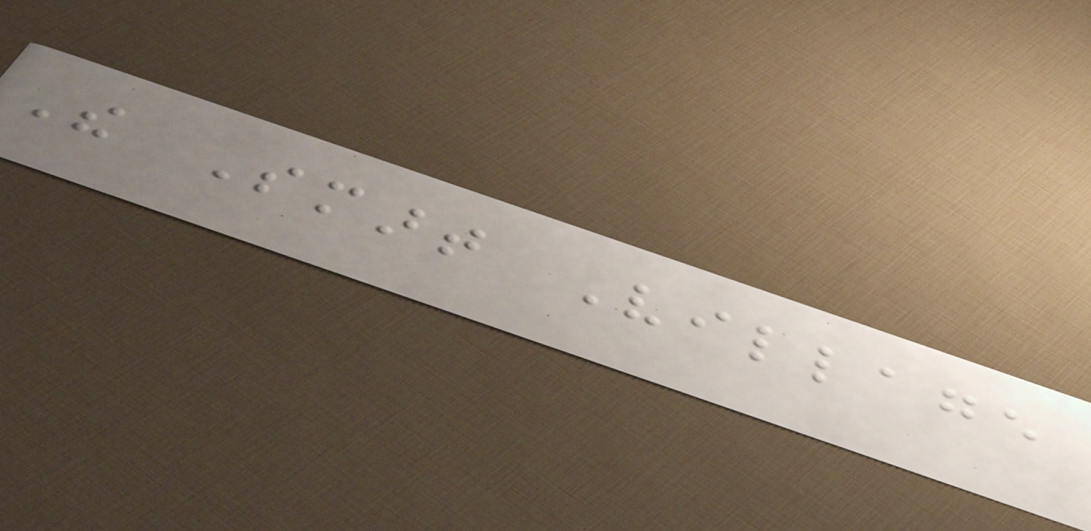The Smart Village
